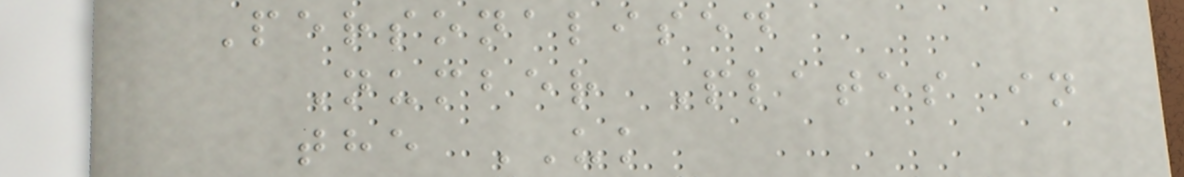Personalised
Number Plates in
the UK
